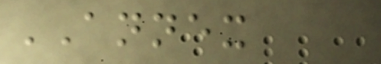ANNEX
